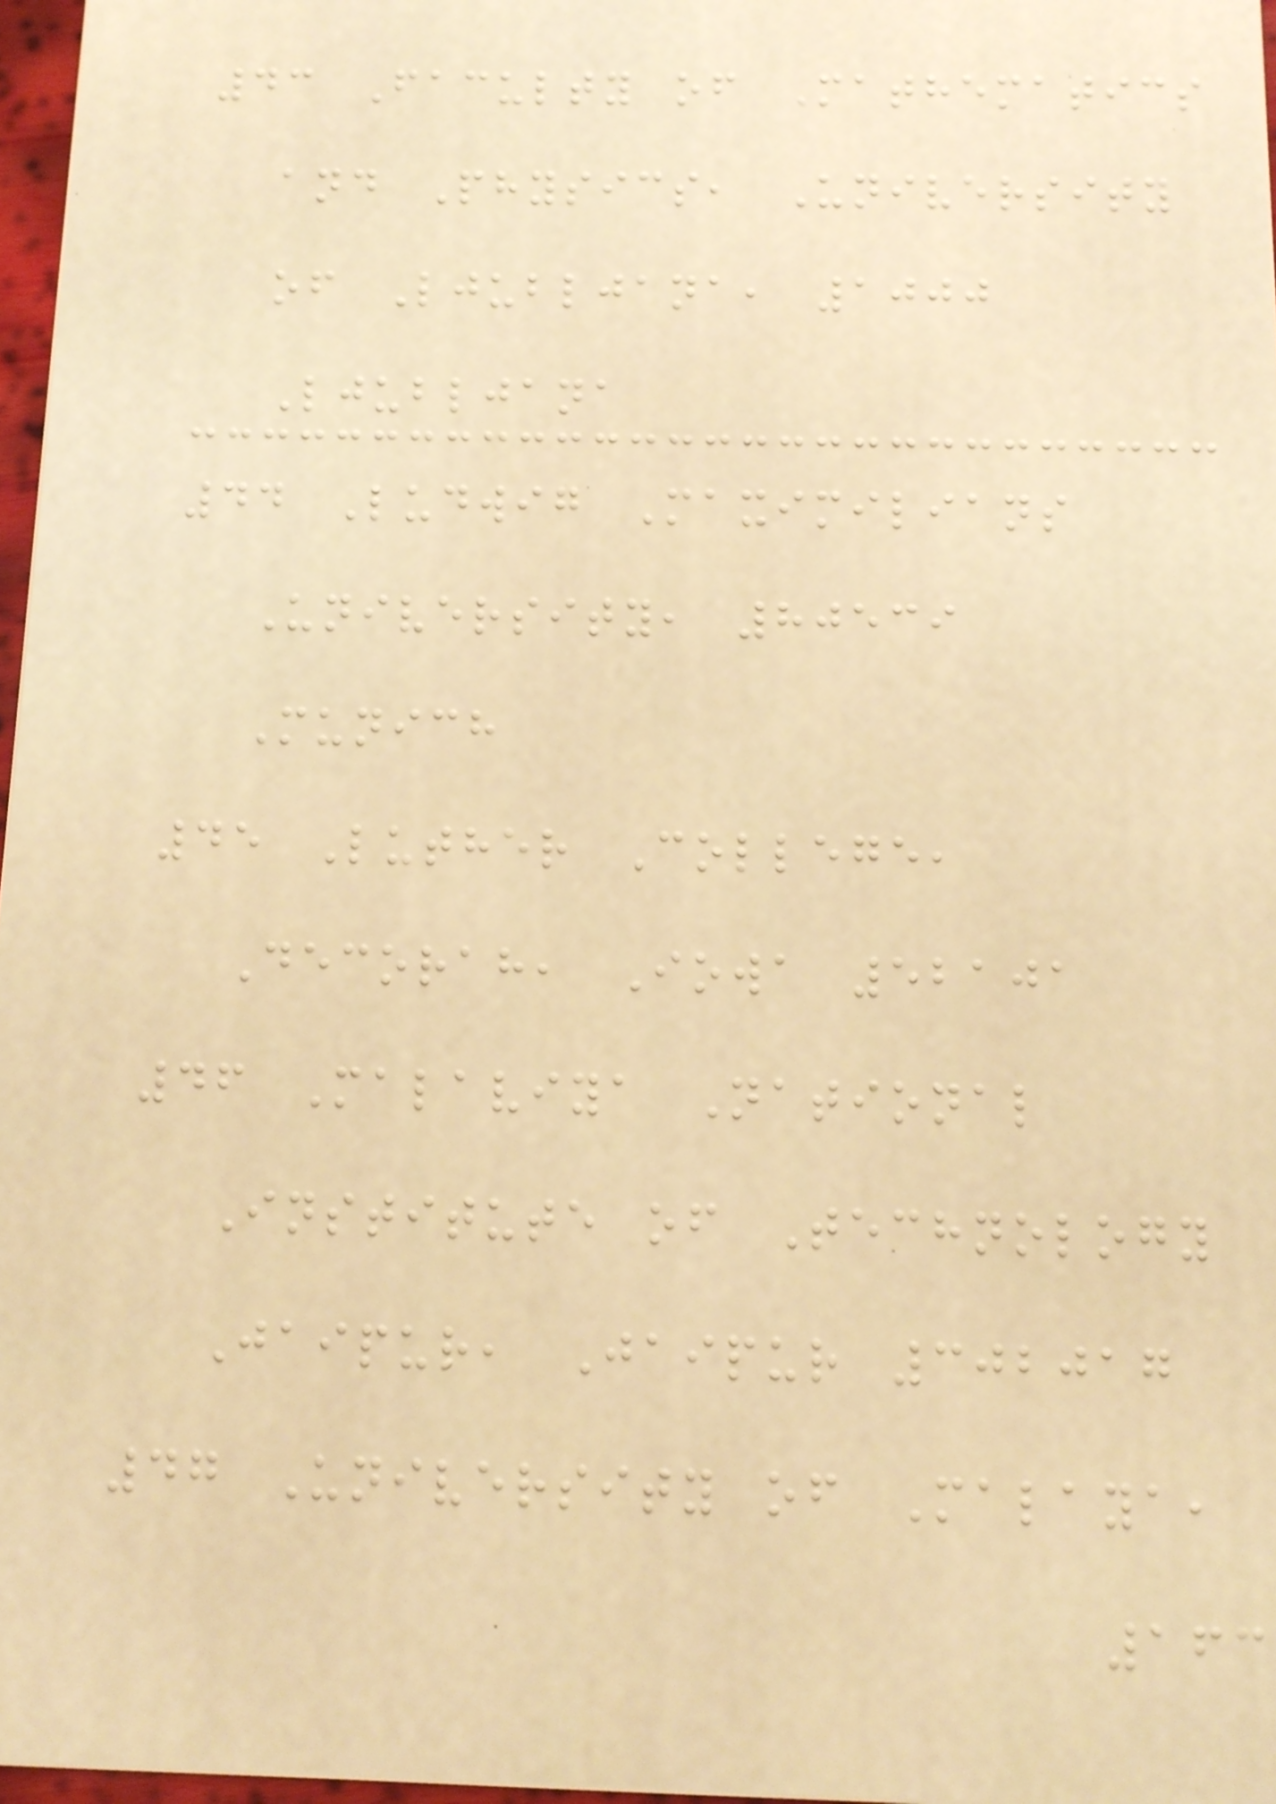43 Faculty of Mathematics
and Physics, University
of Ljubljana, 1000
Ljubljana
44 Ludwig Maximilians
University, 80539
Munich
45 Luther College,
Decorah, Iowa 52101
46 Malaviya National
Institute of Technology
Jaipur, Jaipur 302017
47 University of Malaya,
163
